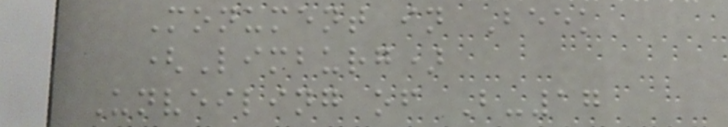Monument in Beek
(Limburg)
Unveiling of B-17
